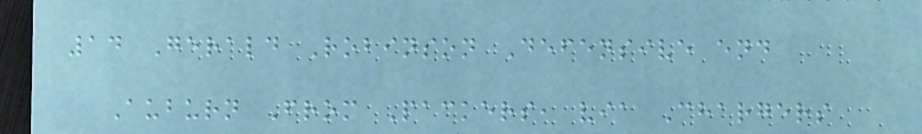14 Gerald Robinson Defensive end
Auburn From Packers, via Chargers
